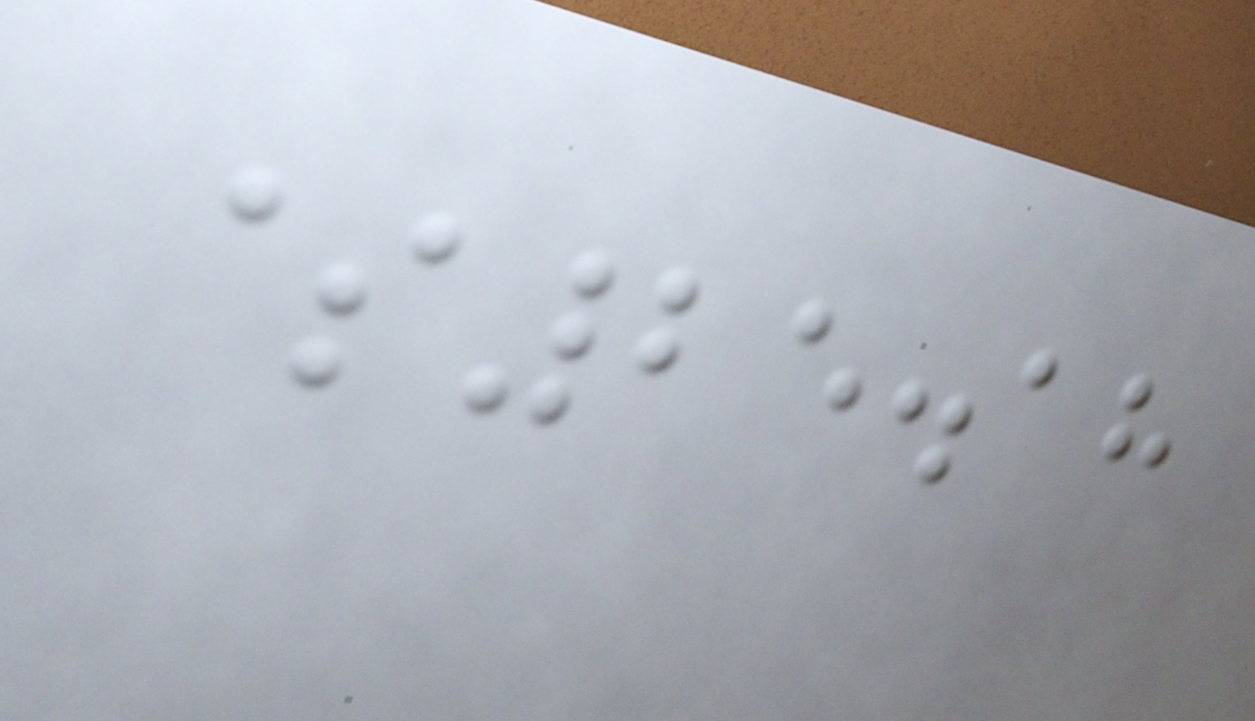$25.18
